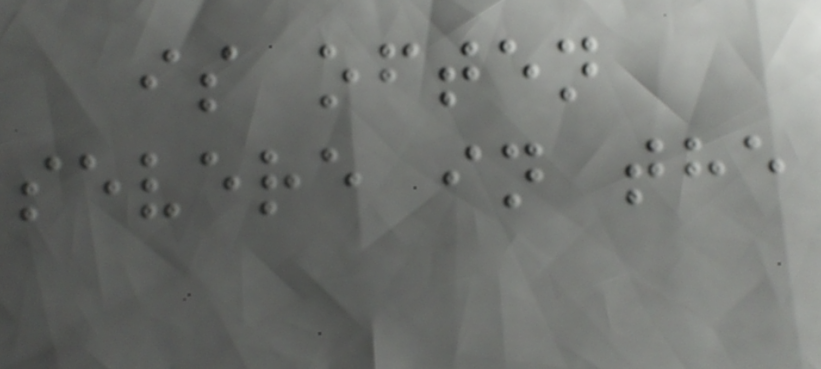is often
severe in the
